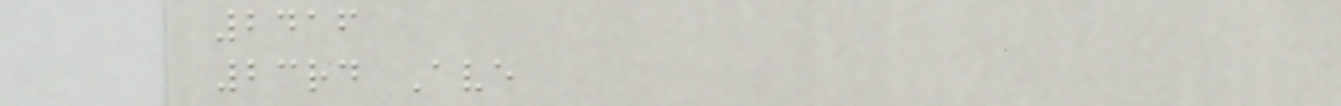2416
23rd Ave
